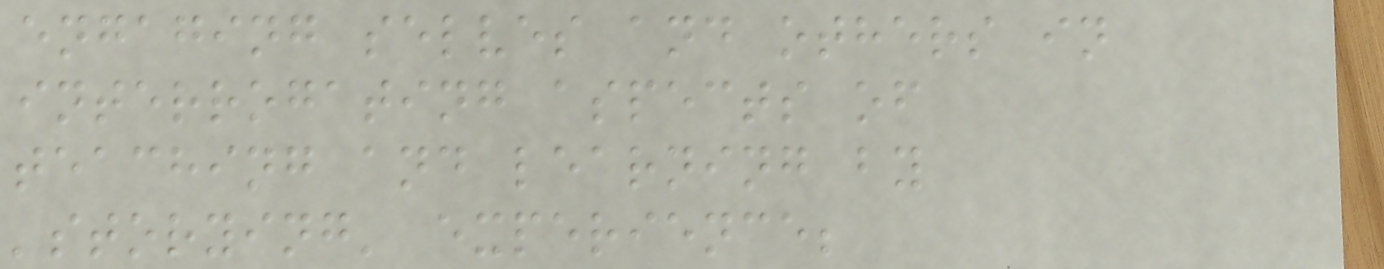engaging selves and others in
interrogating aspects of
teaching and learning by
'storying' experience;
